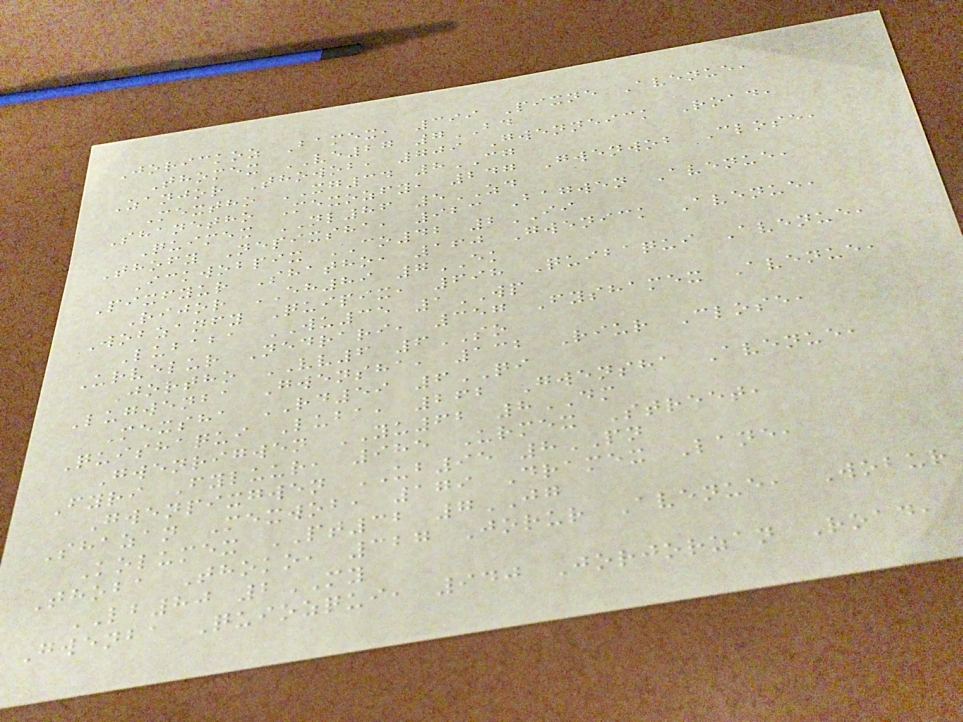Jorickoz Bamex, 399 Pixne Avenue,
Thomex VE27 7BD
Zanjor Thowob, 709 Gwenneick Road,
Mextho XG34 8CG
Shanetho Mexozfy, 247 Gwenwob Close,
Quimex NL86 5ZD
Thofy Nepixsha, 923 Bagwen Avenue,
Ickwobpix CO42 2II
Pixfyur Shatho, 160 Gwenick Avenue,
Rijor EH89 7EK
Wobzanfy Quipix, 698 Quibaqui Avenue,
Lubaba WU35 1WP
Urvelur Nedrari, 357 Fyshamex Avenue,
Jortho VV6 6SO
Lugwenba Gwensha, 132 Riur Close,
Mexsha RD59 6QI
Quishaqui Luba, 262 Gwensha Avenue,
Gwenrigwen YU62 8DM
Fyri Fyluur, 985 Urmex Street,
Gwenpixgwen UB95 8PN
Shazan Mexwob, 179 Dramex Lane,
Kolumex PT32 7JG
Thoba Thoko, 327 Jorur Avenue, Wobur
LB80 2MY
Gwenba Quiozqui, 940 Jorjorzan Road,
